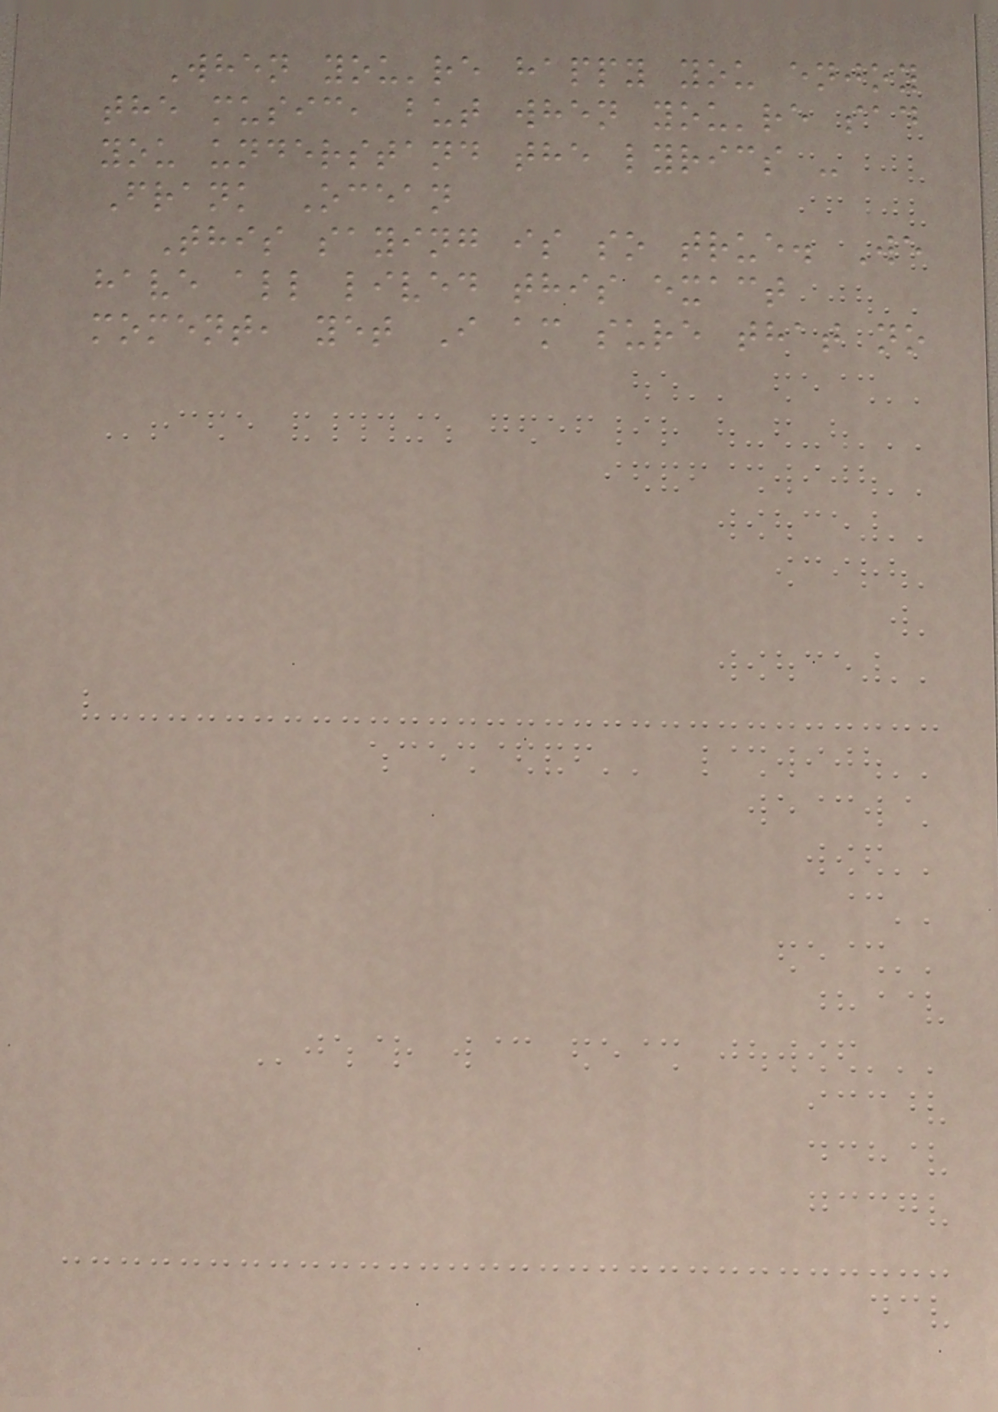When you're happy you enjoy
the music, but when you're sad
you understand the lyrics -
Frank Ocean
This saying is so true. We
have all lived this exact
moment, yet I am sure that no
